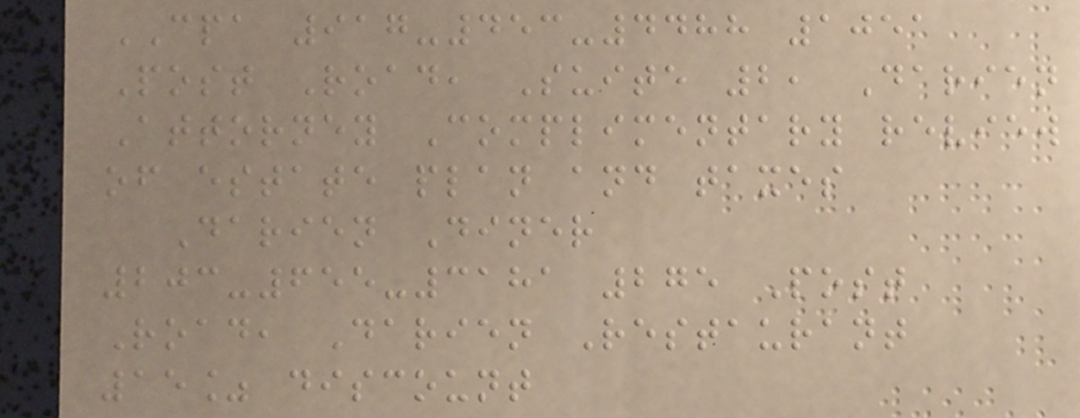CPA 917-453-4488 1051
Post Road, Suite 2, Darien
Attorney Complimentary review
of estate plan and taxes
Darien Diner
203-655-3181 275 Post
Road, Darien Restaurant
15% discount
